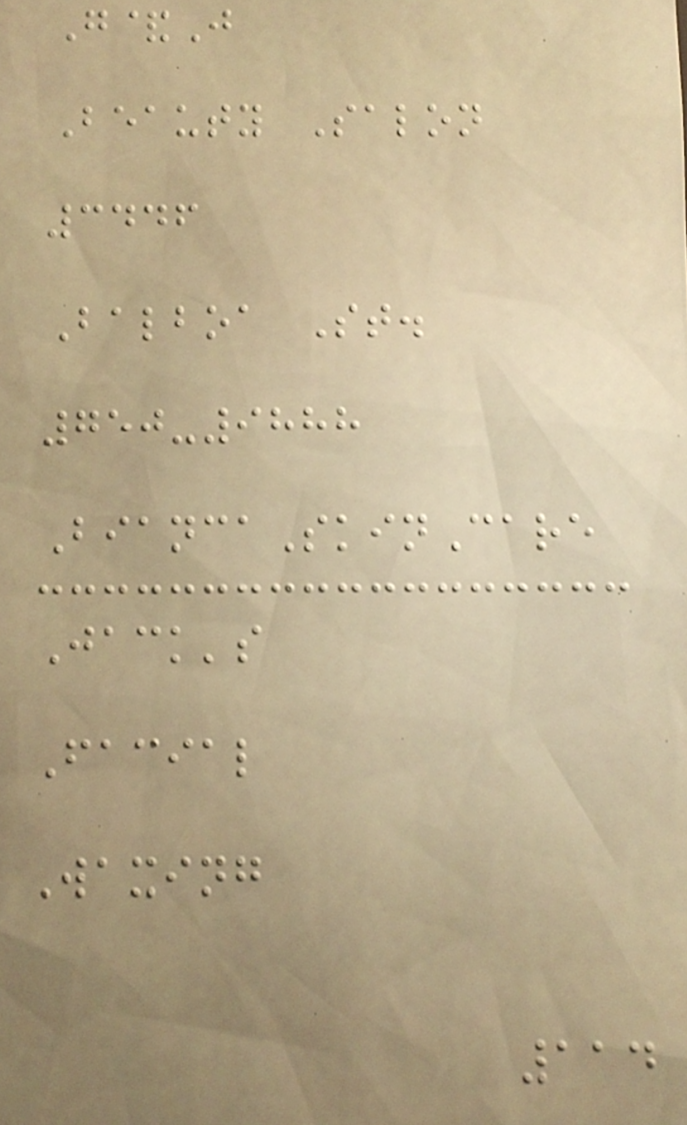G&J
Beauty Salon
3446
Balboa St.
750-9888
BiancaSkinCare
Jack's
Facial
Waxing
114
